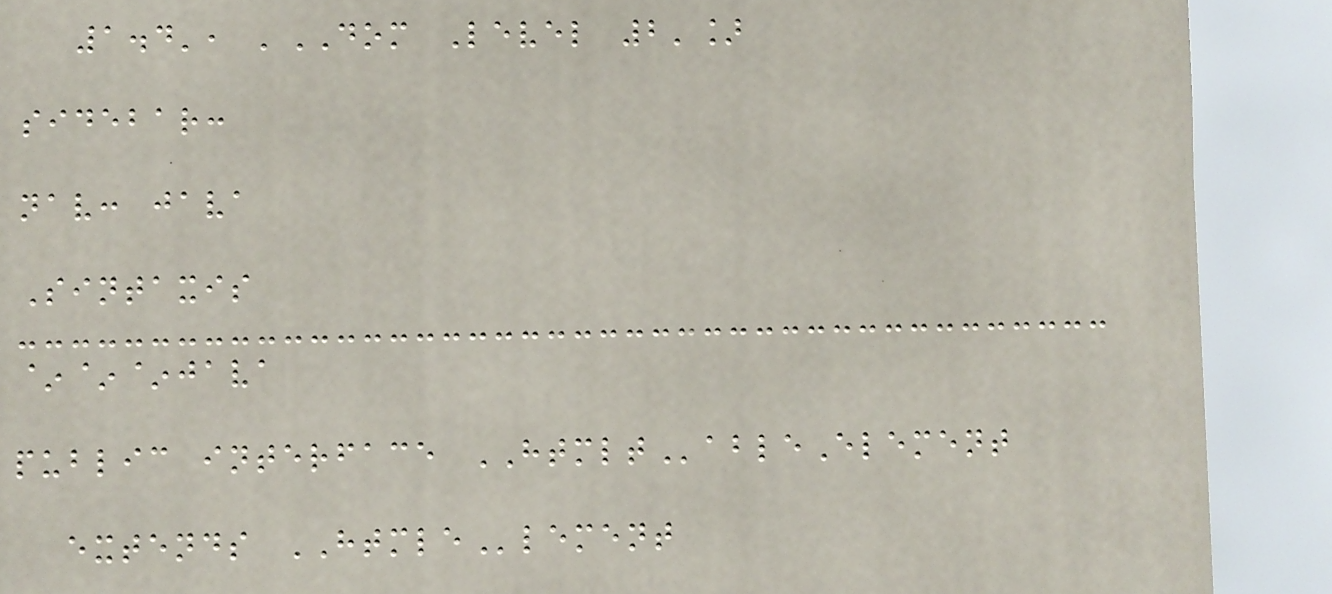1.4', 'DOM Level 2']
sidebar:
nav: java
Sintaxis
~~~java
public interface HTMLTableElement
extends HTMLElement
